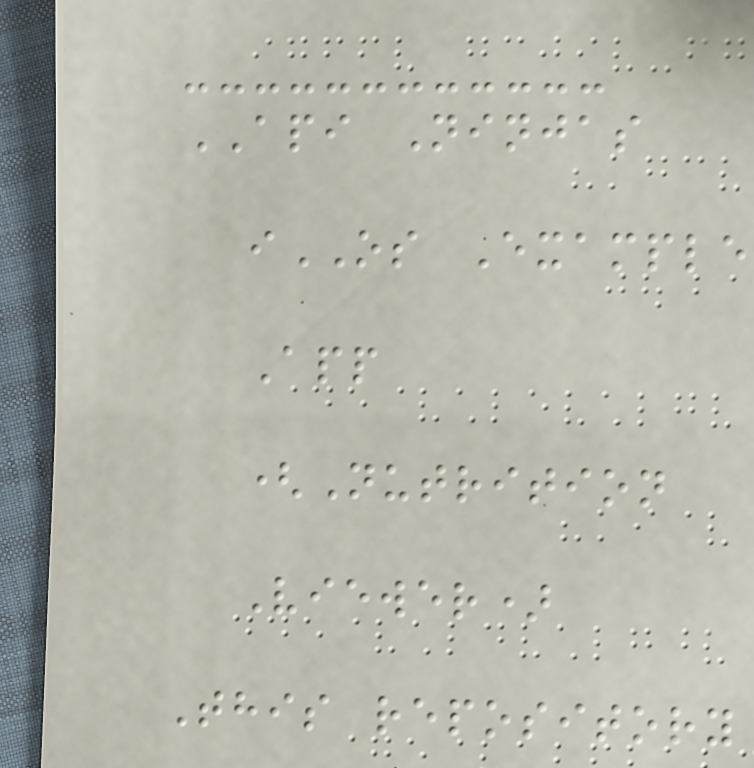API Ninjas
iOS Example
App
(Nutrition
Viewer)
This repository
